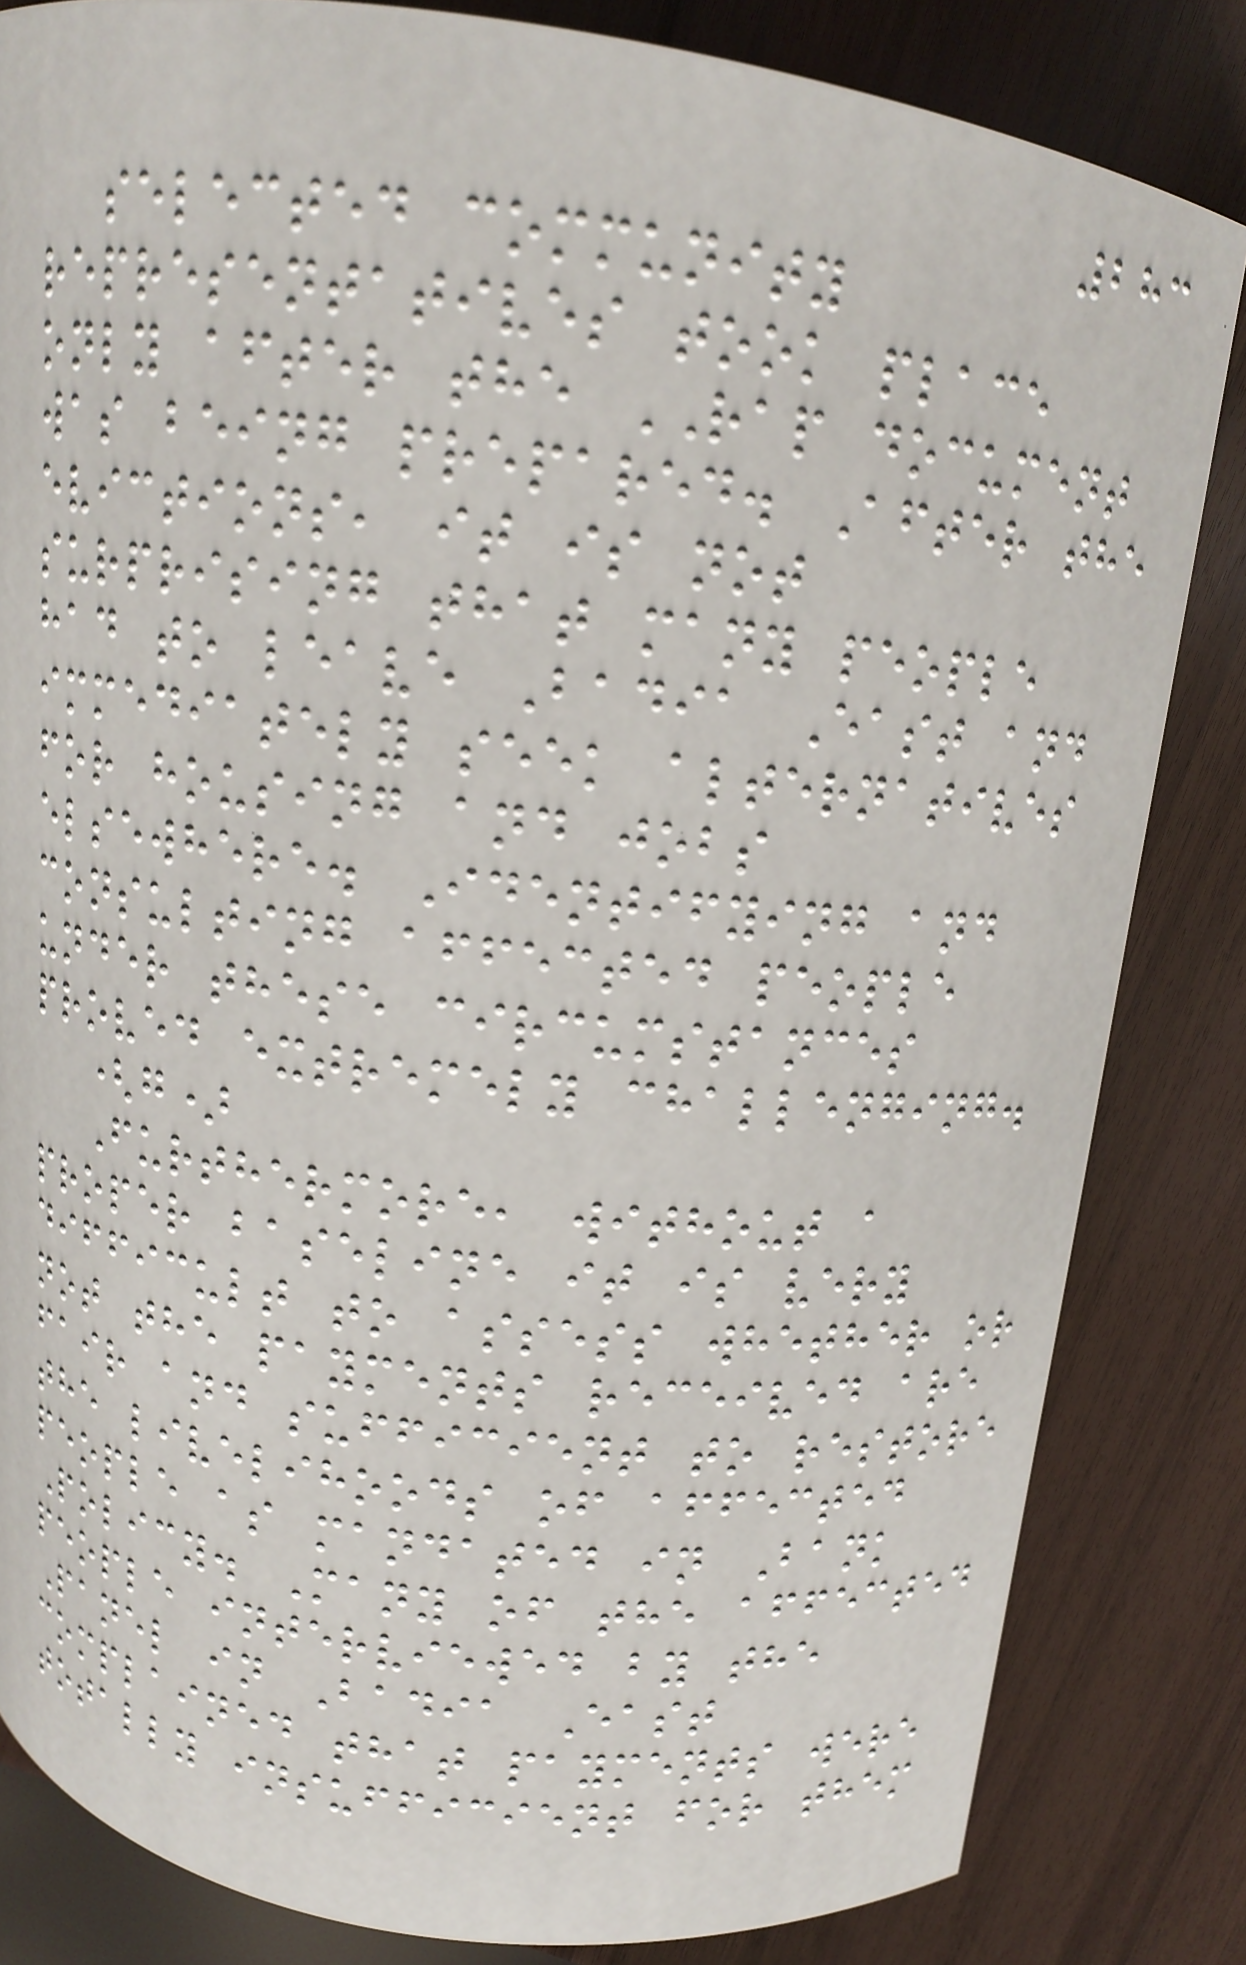283
selected community
representatives took place
only after the RAP document
was being prepared. After the
evictions, it is not
surprising that many people
had to leave Badia East and
immediately seek alternatives
for housing and jobs
elsewhere. Identifying and
consulting affected people
under these circumstances
proved extremely challenging.
(g)
Furthermore, without a
proper baseline it is very
difficult to assess whether or
not the payments received are
fair and sufficient to restore
the livelihoods of affected
people as mandated in Bank
Policy. Many of the affected
people interviewed by the
Panel in Badia East
complained that payments were
totally insufficient for them
